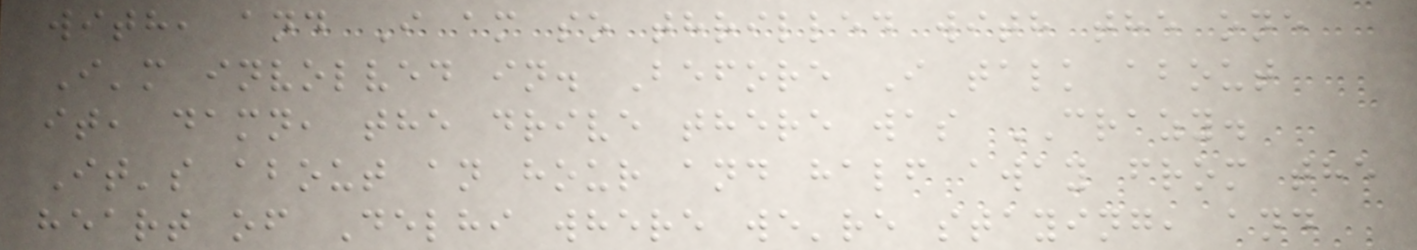with, and I am so thrilled with the one
I'm involved in. Before I talk about
it, damn, the drive there was CRAZY.
It's about an hour and half away from the
heart of Delhi where we're staying, and
